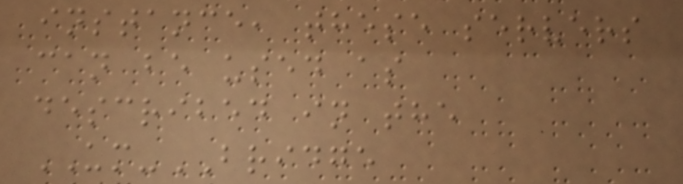instance, these servers
can be used as
described in the
UM-BRIDGE
